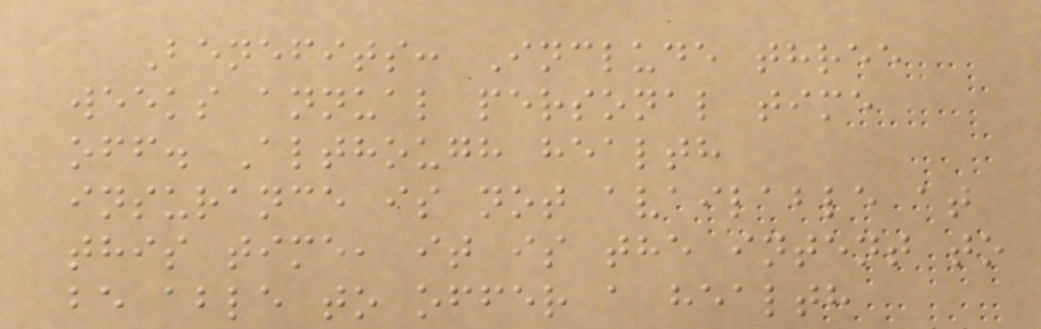Benefits: Include three
weeks annual personal time
off. Although health
insurance is not available at
this time, it is the intent to
be able to offer a health
